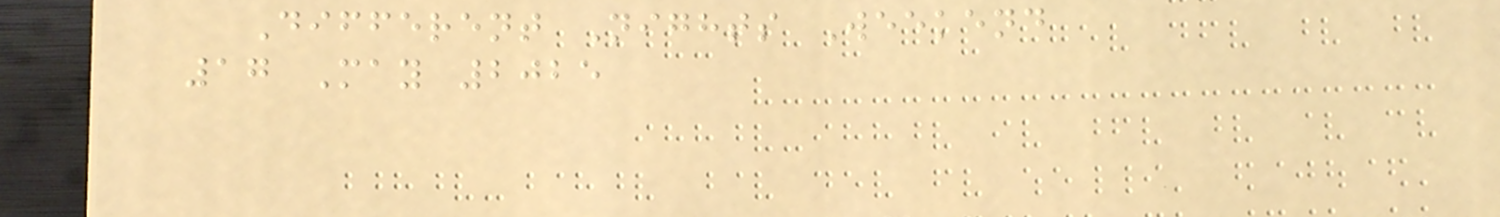Different Nights Weekend
17 May 2025
